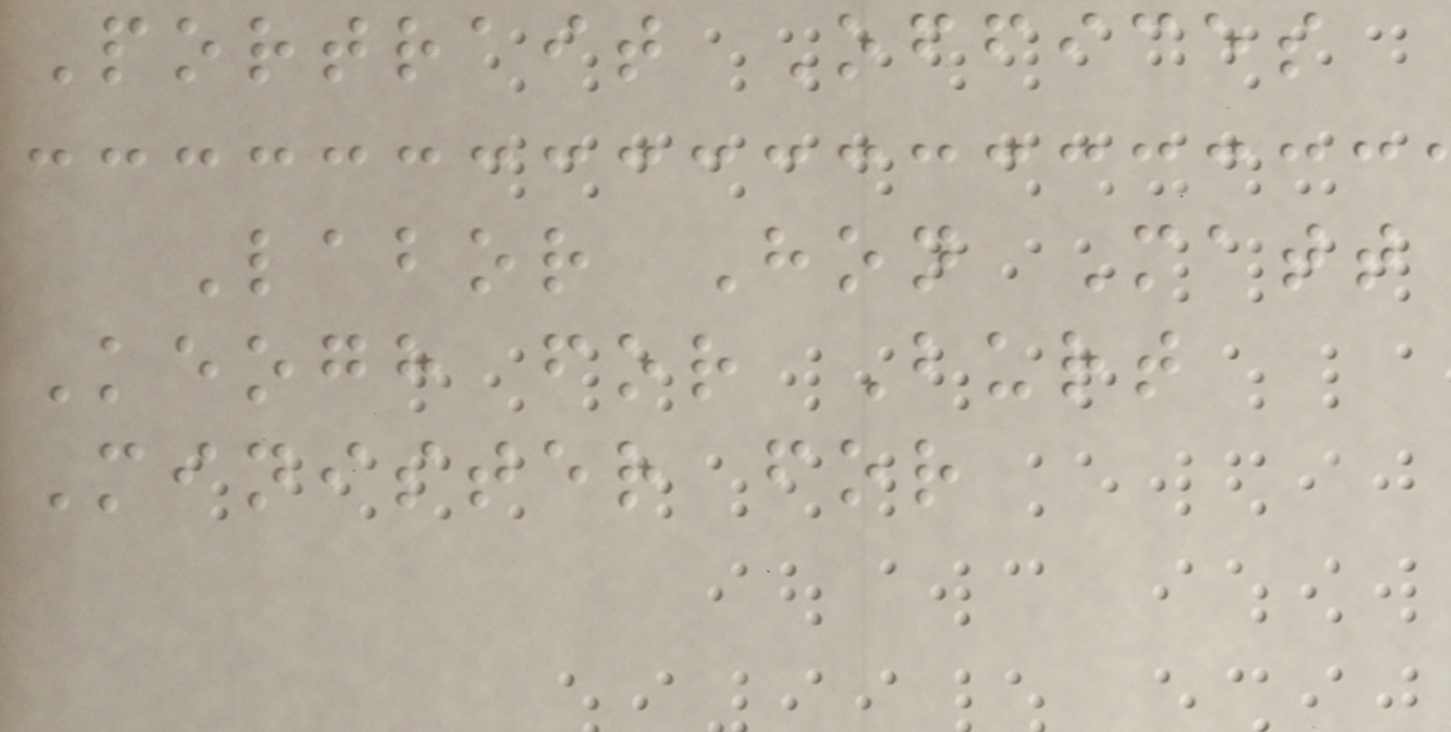Portrait Offices
Labor Hon Matt
Keogh for Burt
Minister for
